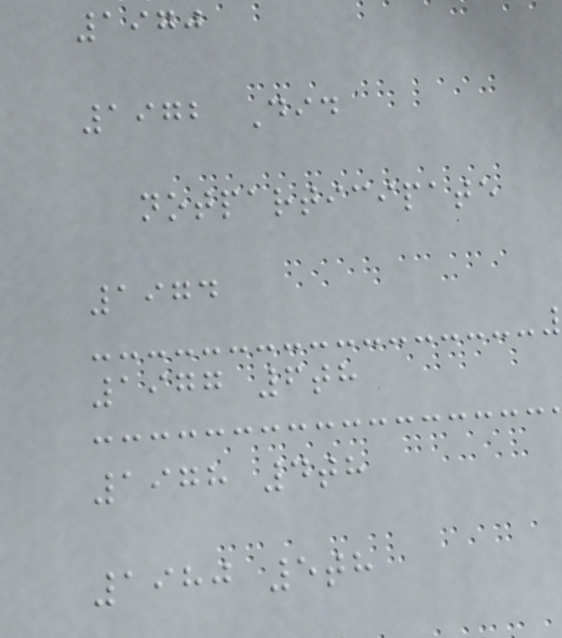1970
1972 Did
notparticipate
1974
1977 6th
1978 4th
1980 5th
